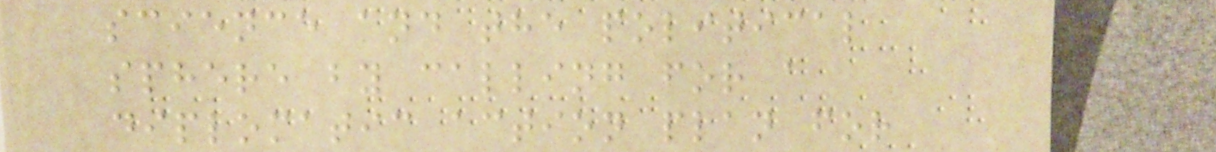science and the political
sphere by calling for a
diplomatic action plan for
